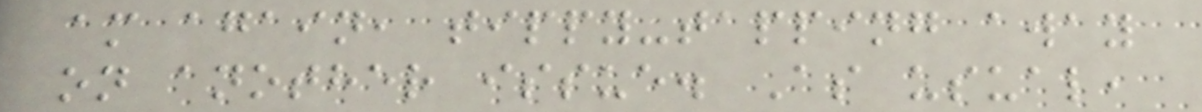am again, tippy-tapping away
on another issue. As usual,
